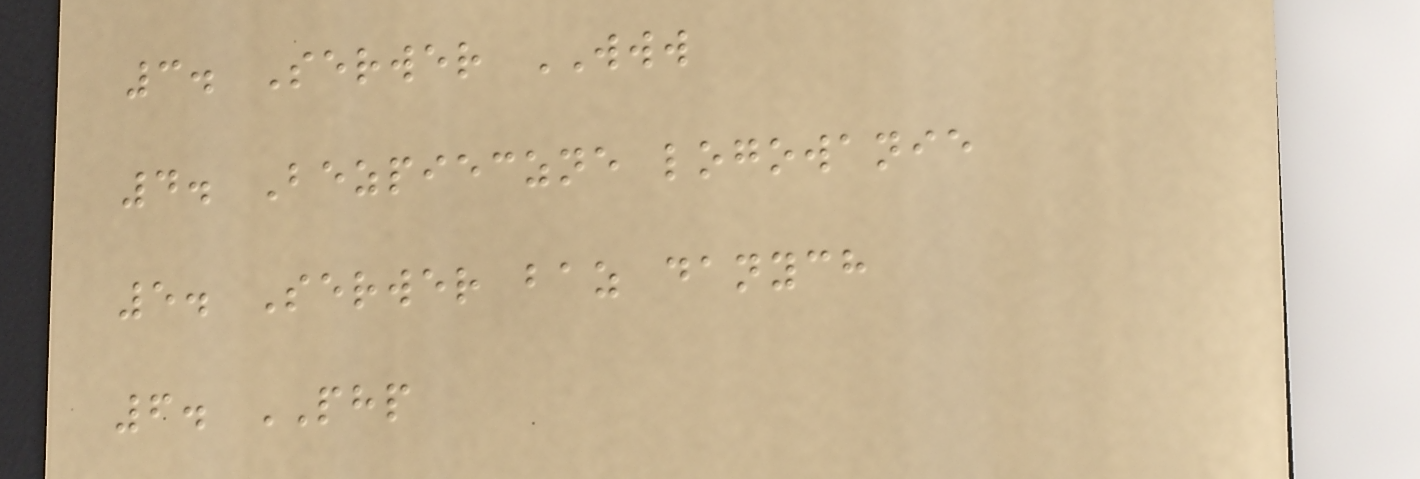3. Serwer WWW
4. Bezpieczne logowanie
5. Serwer baz danych
6. PHP
